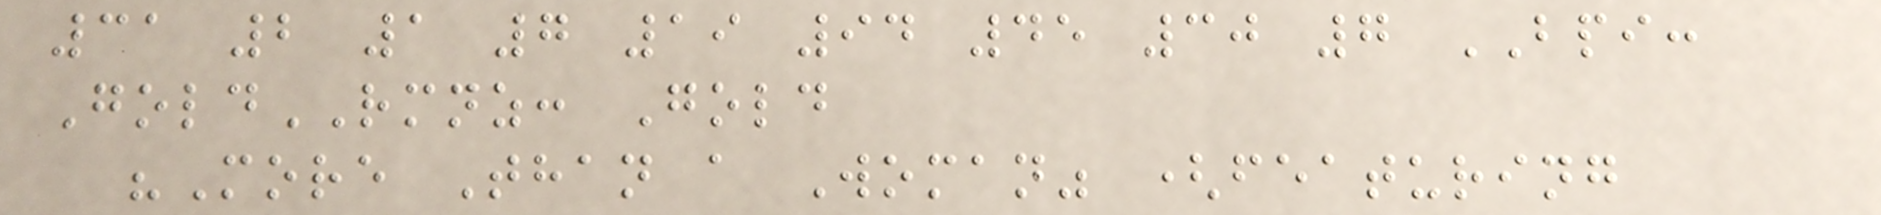31 2 1 7 19 94 45 30 7 BPI:
GoldRMNZ: Gold
"More Than a Woman" (featuring
